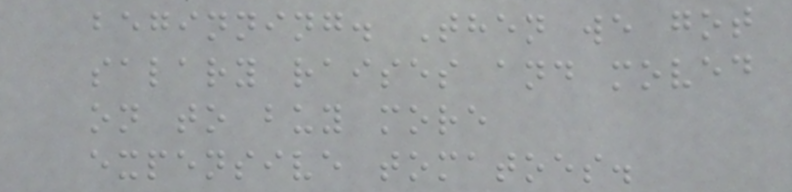beginning. Then we got
salary raises and moved
on to buy more
expensive tomatoes.
